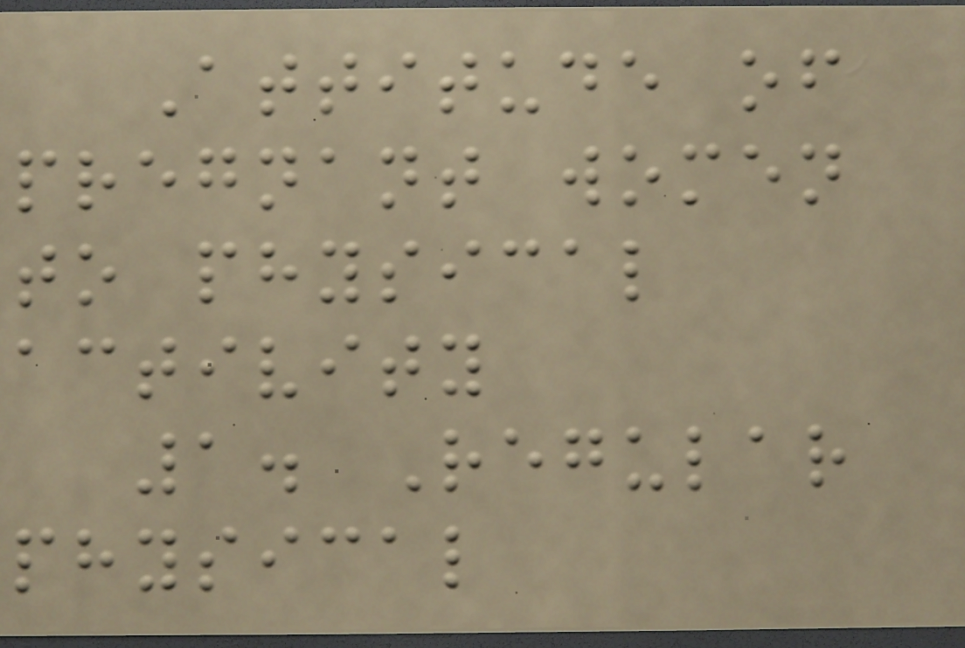Attitude of
pregnant women
to physical
activity
1. Regular
physical
